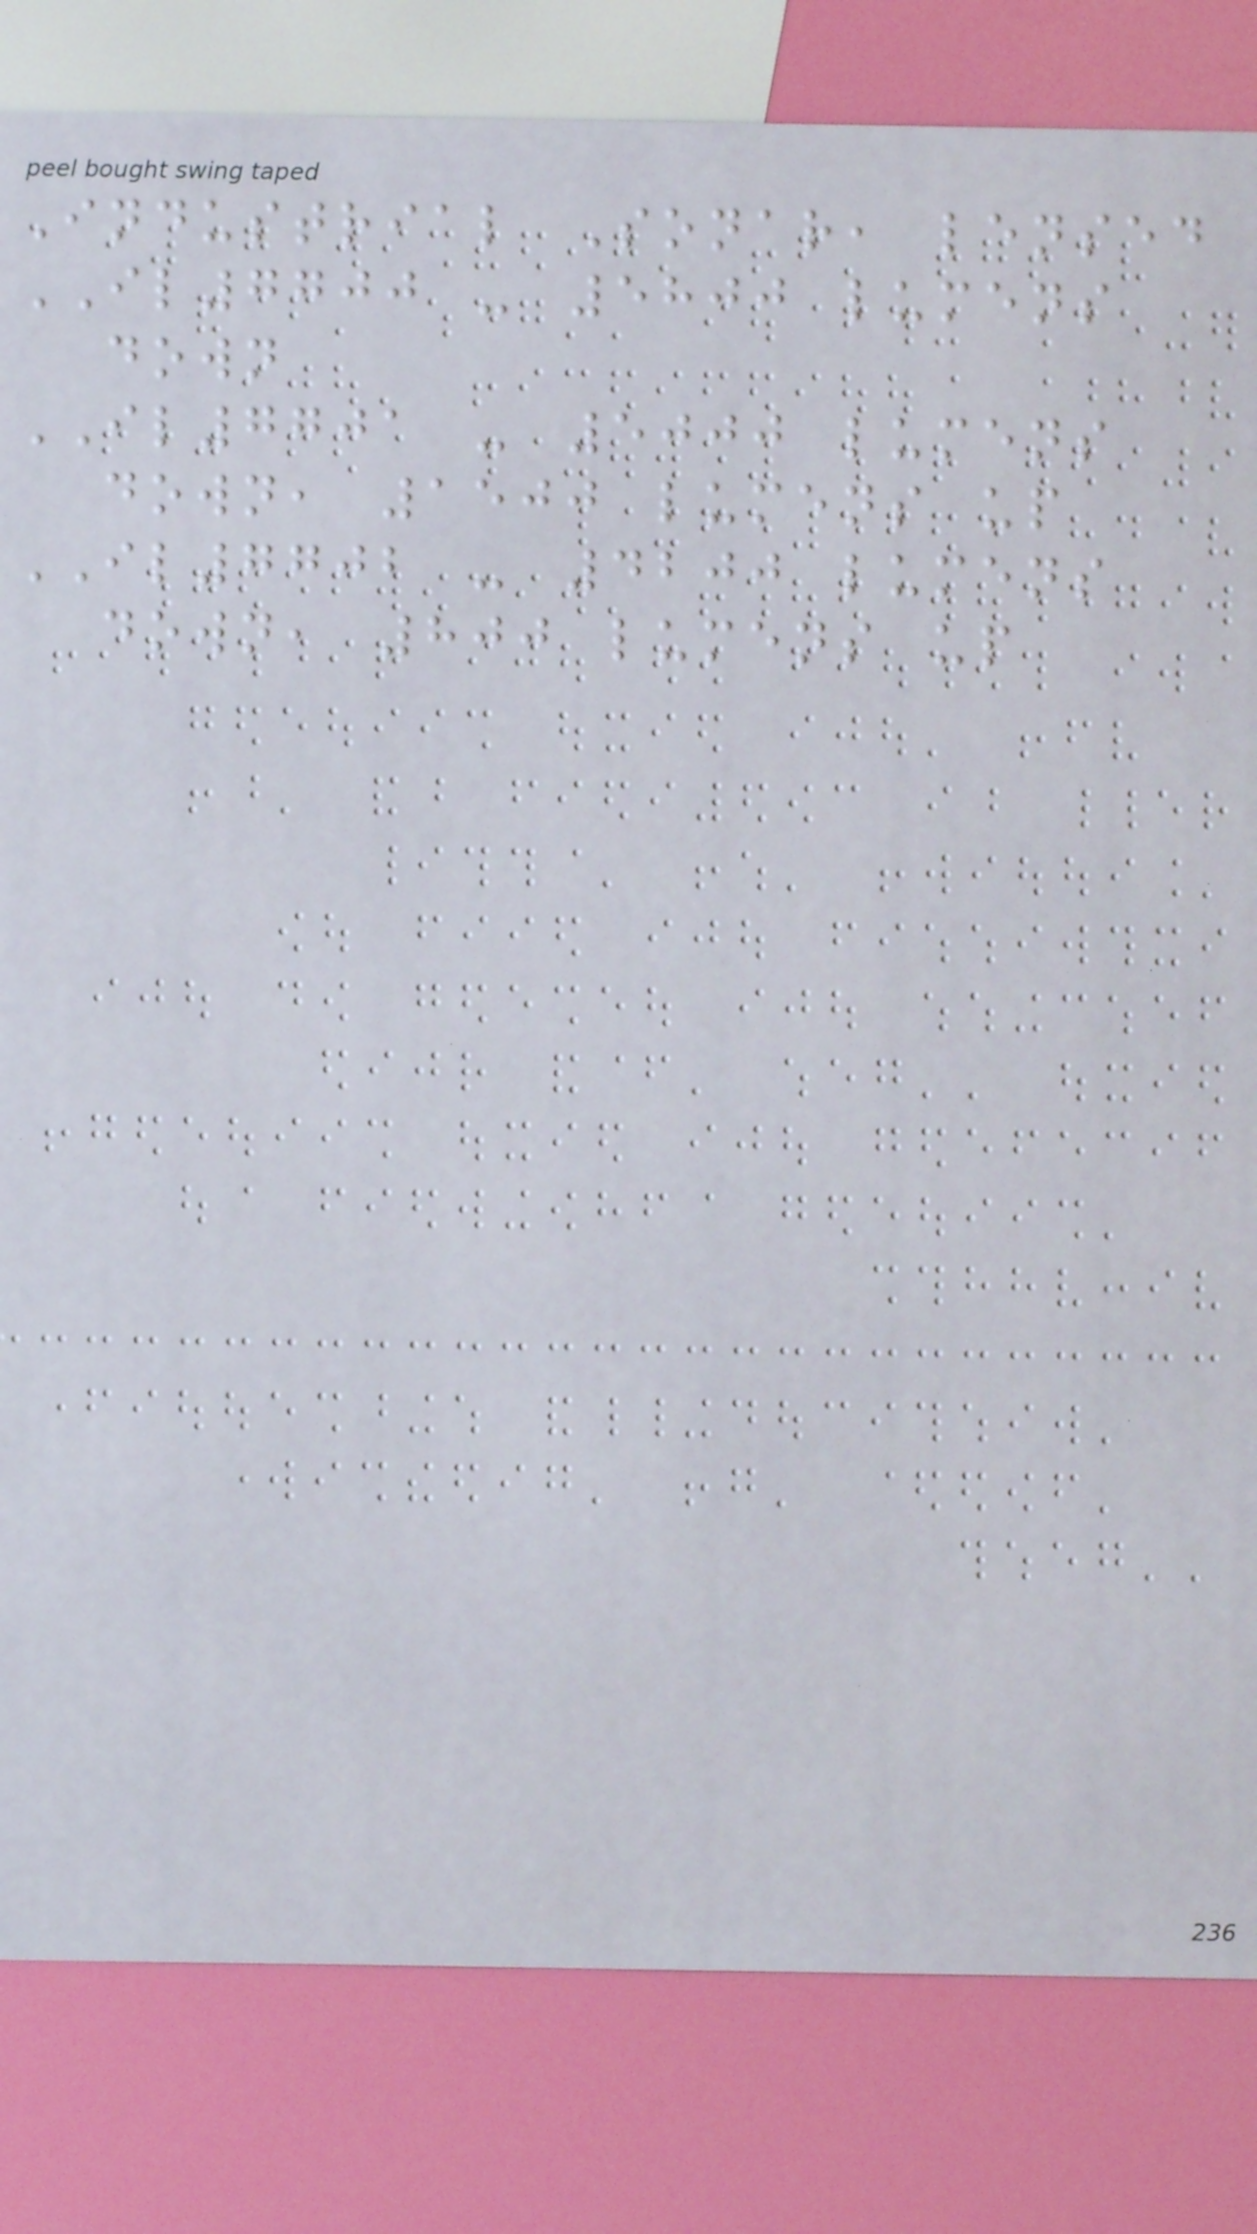Industrial Sonar, lensed
IL7700 - 5800 lumens
down
IL7701 - 5000 lumens
down, 1500 lumens up
IL7702 - 4200 lumens
down, 800 lumens up
